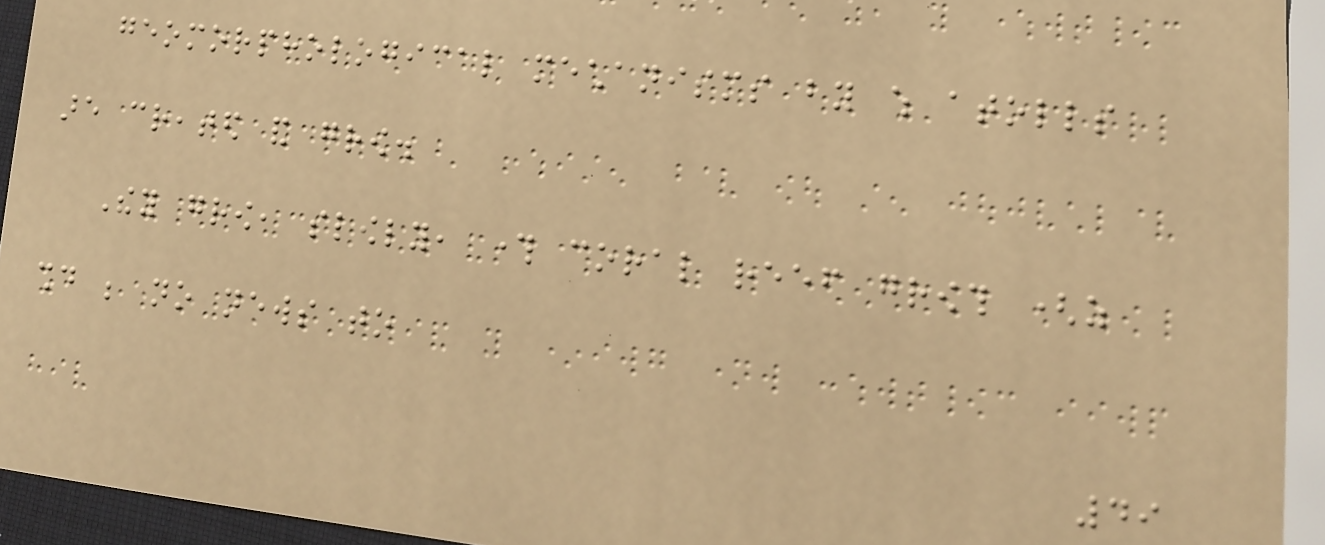geomorphological mechanisms by which atolls
are created and grow.
They grow, slowly, through coral reef growth (as
should be no news to
49
